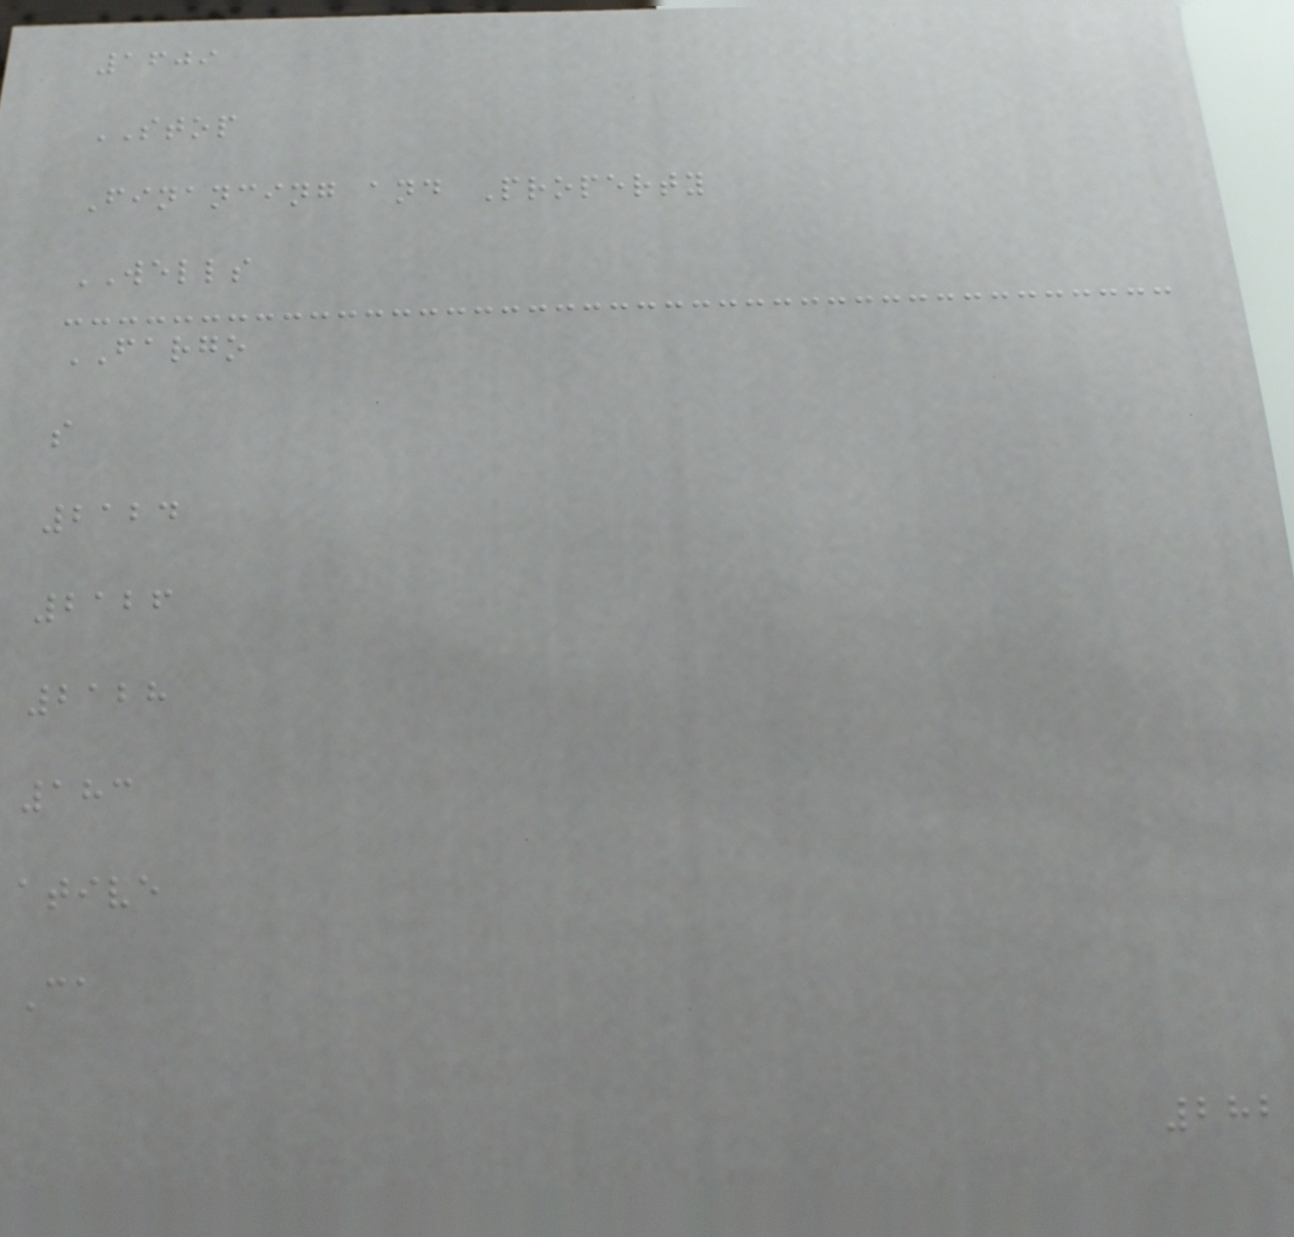1609
STOP
Financing and Property
WELLS
FARGO
s
2124
2126
2128
183
ative
Ca
282
